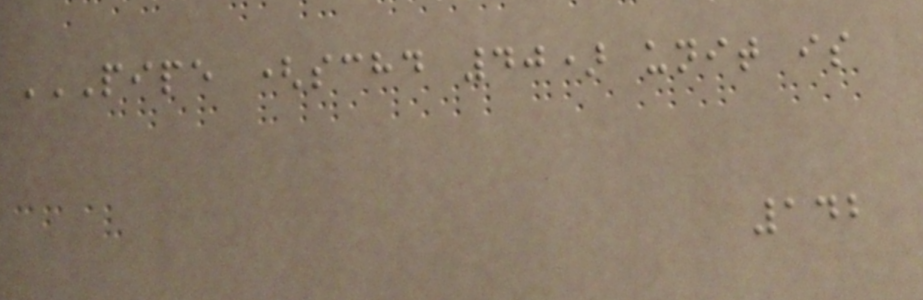PIPE (SCHD 40) UNIT IS
142
